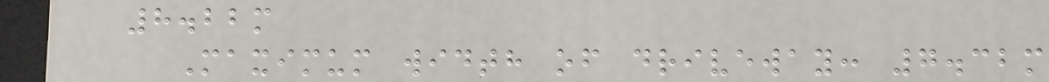8.22m
Maximum width of driveway: 7.32m
